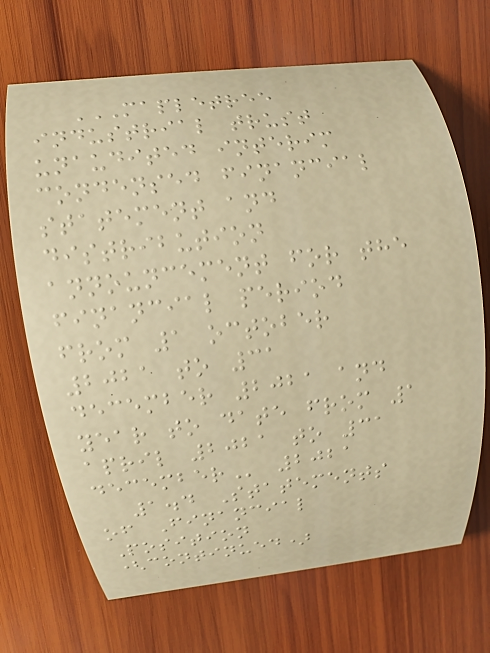MAPLETREE
INDUSTRIAL TRUST
UNAUDITED INTERIM
CONDENSED FINANCIAL
STATEMENT AND
DISTRIBUTION
ANNOUNCEMENT FOR THE
FINANCIAL PERIOD
FROM 1 OCTOBER
2021 TO 31
DECEMBER 2021 AND
YEAR TO DATE FROM 1
APRIL 2021 TO 31
DECEMBER 2021
1.4 Statements
of Financial
Position
(continued)
